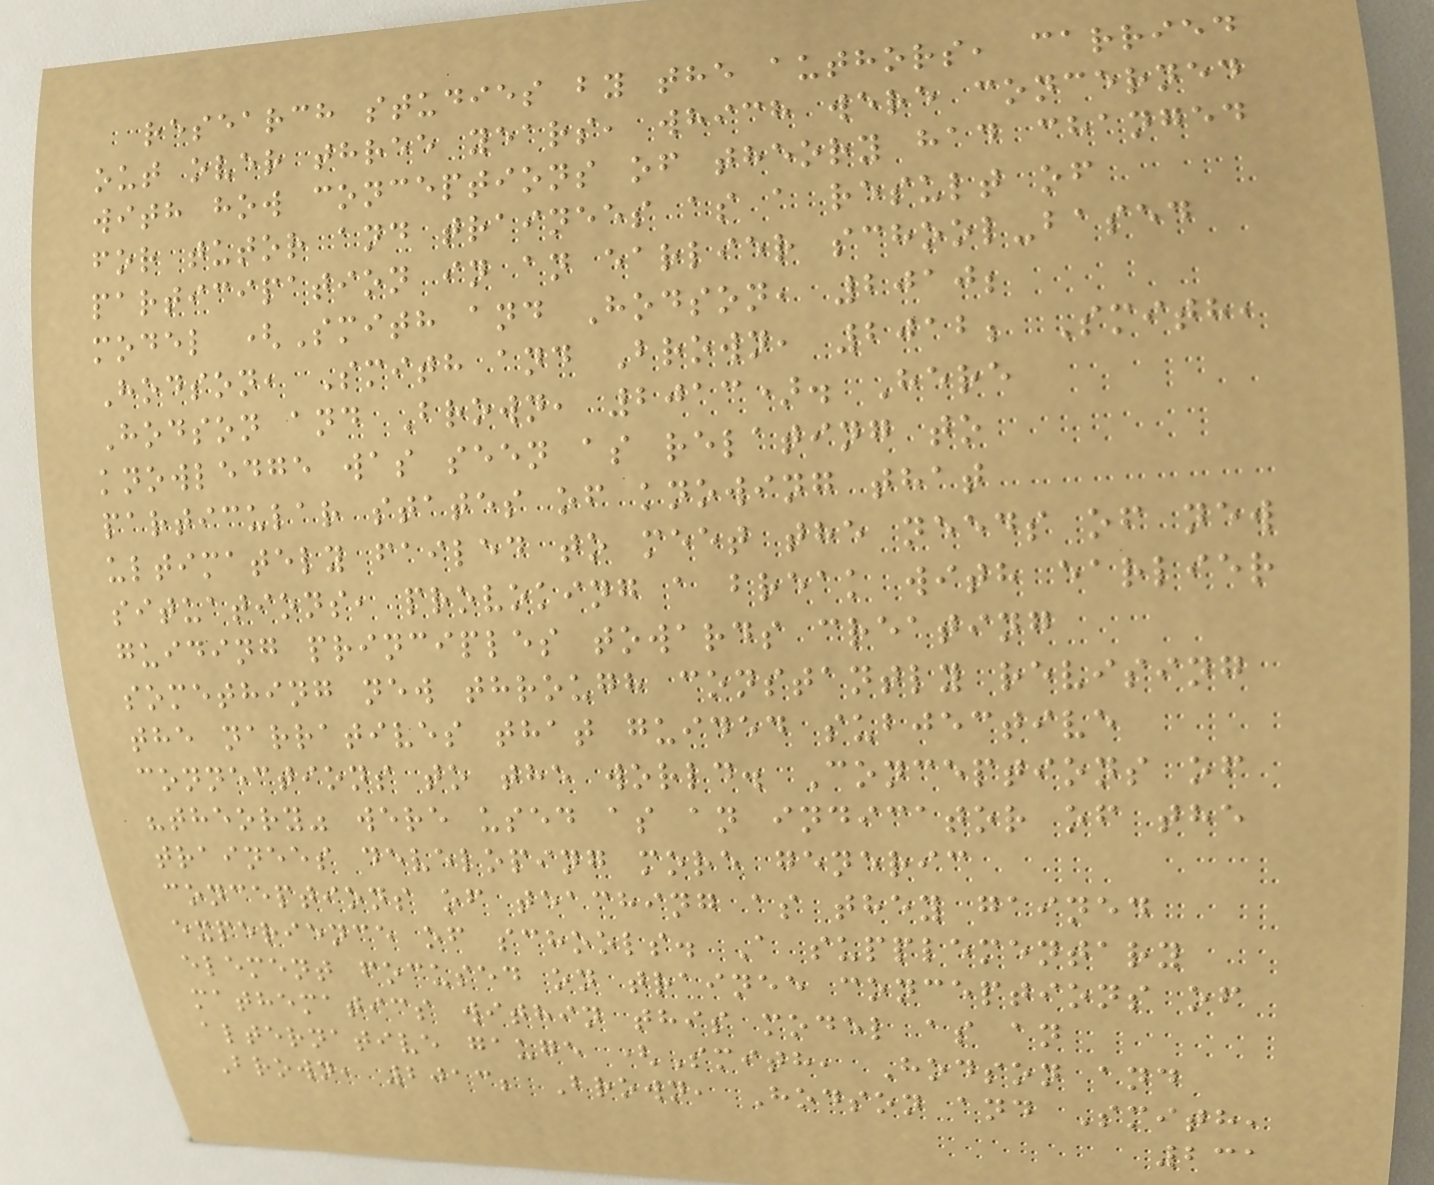research studies by the authors, carried
out over three years, which were concerned
with how conceptions of theory had changed
for tutor and trainees as a result of
participation in an earlier school-based
model (Smith and Hodson, 2010;
Hodson, Smith and Brown, 2012; Smith,
Hodson and Brown, 2013). Here
knowledge was seen as relating to
particular states of knowing that
ultimately failed to meet the needs of new
situations, provoking a break with earlier
guiding principles towards creating
something new through constantly revising
the narratives that guided subjective
connections to the world. Conceptions of
"theory" were used as an indicator of the
trainees developing more generic
conceptions of teaching as they gained
experience of schools. A supplementary
element focused on trainee conceptions of
mathematics within this model as an
alternative gauge (Smith, Hodson and
Brown, 2013; Brown, Hodson and Smith,
231
